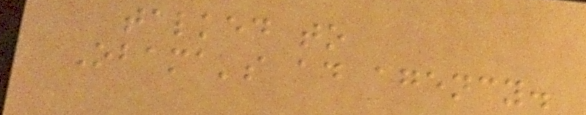talked to
Obama's ad agency.
